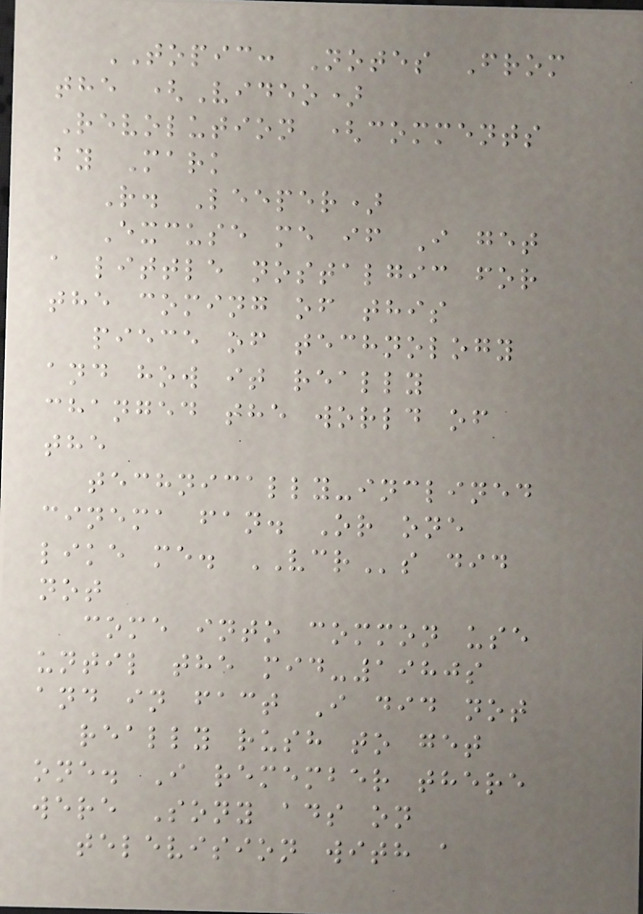TOPIC: Notes From
the (Video)
Revolution (comments
by Mark
R. Leeper)
Excuse me if I get
a little nostalgic for
the coming of this
piece of technology
and how it really
changed the world of
the
technically-inclined
cinema fan. Or one
like me. VCRs did
not
come into common use
until the mid-1980s
and in fact I did not
really rush to get
one. I remember there
were Sony ads on
television with a
